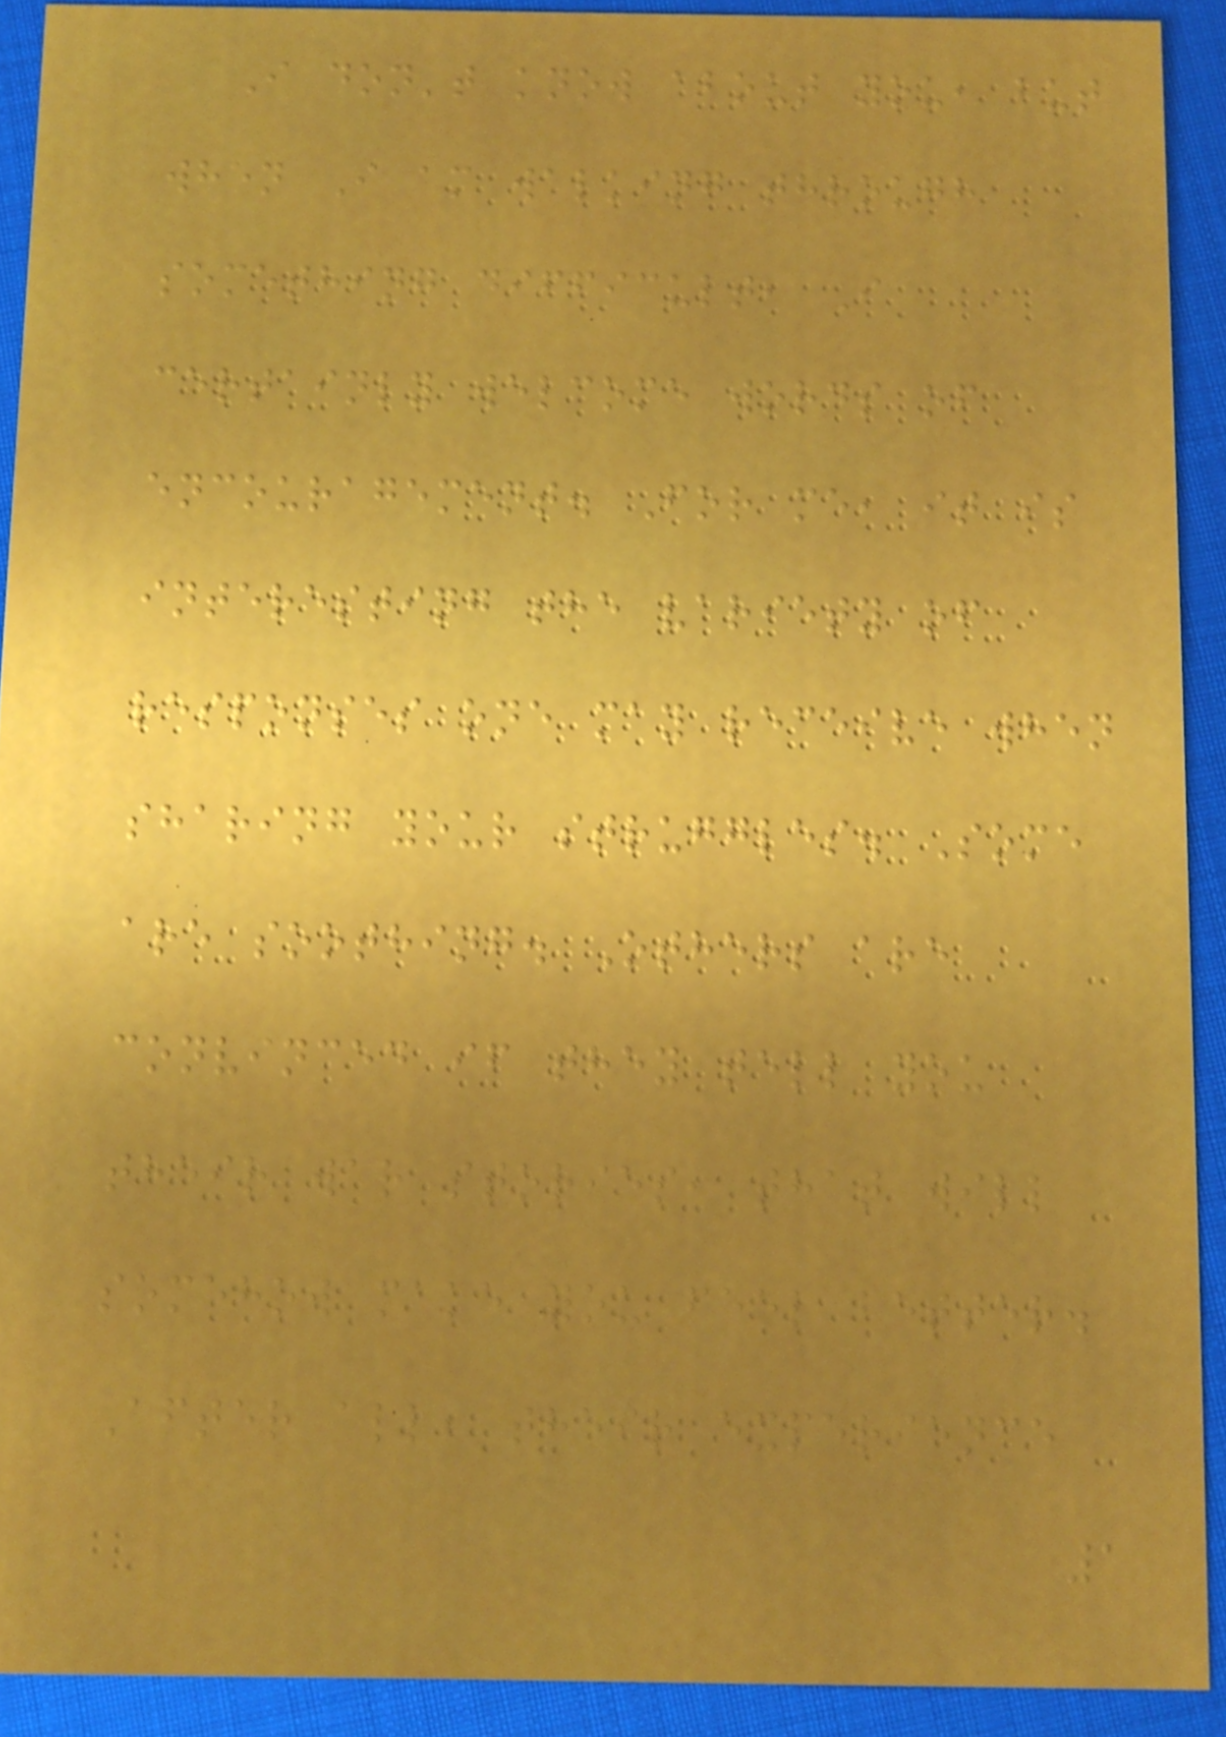I don't know about you, but
when I am walking through
something difficult, I
certainly welcome words of
encouragement. For me, it is
interesting the variety of
responses one may receive when
sharing your struggles. Some
are soothing. Others are
convinced if they tell you
their war stories, that will
somehow make you feel better.
After all, their experience
1
